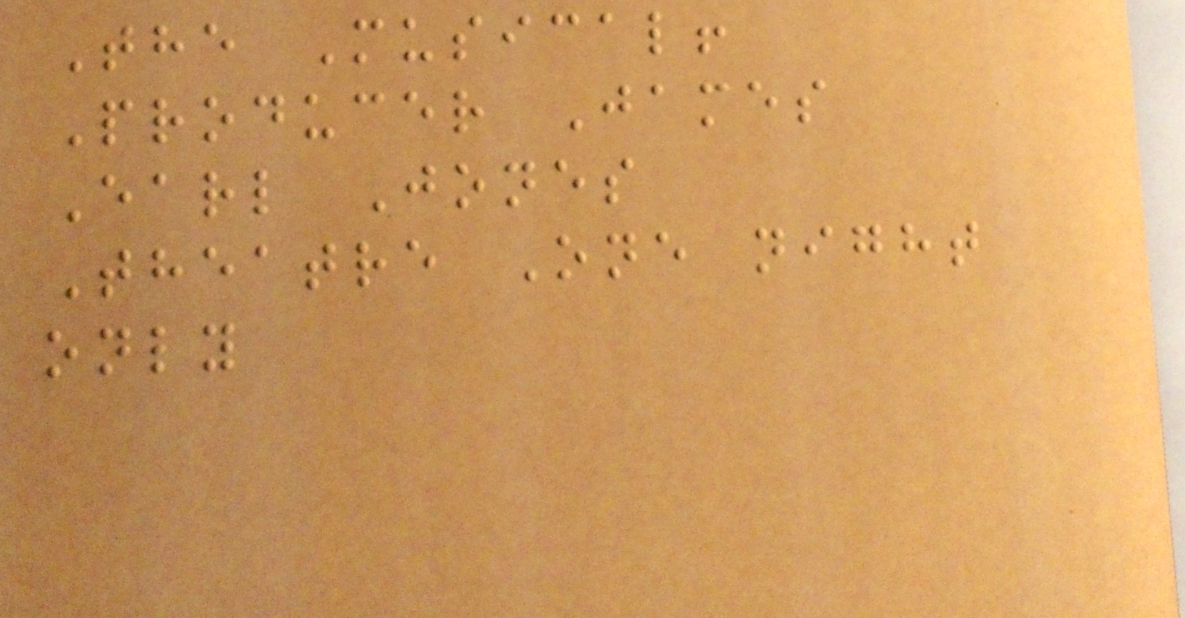The Musical!
Producer James
Earl Jones
Theatre One night
only
